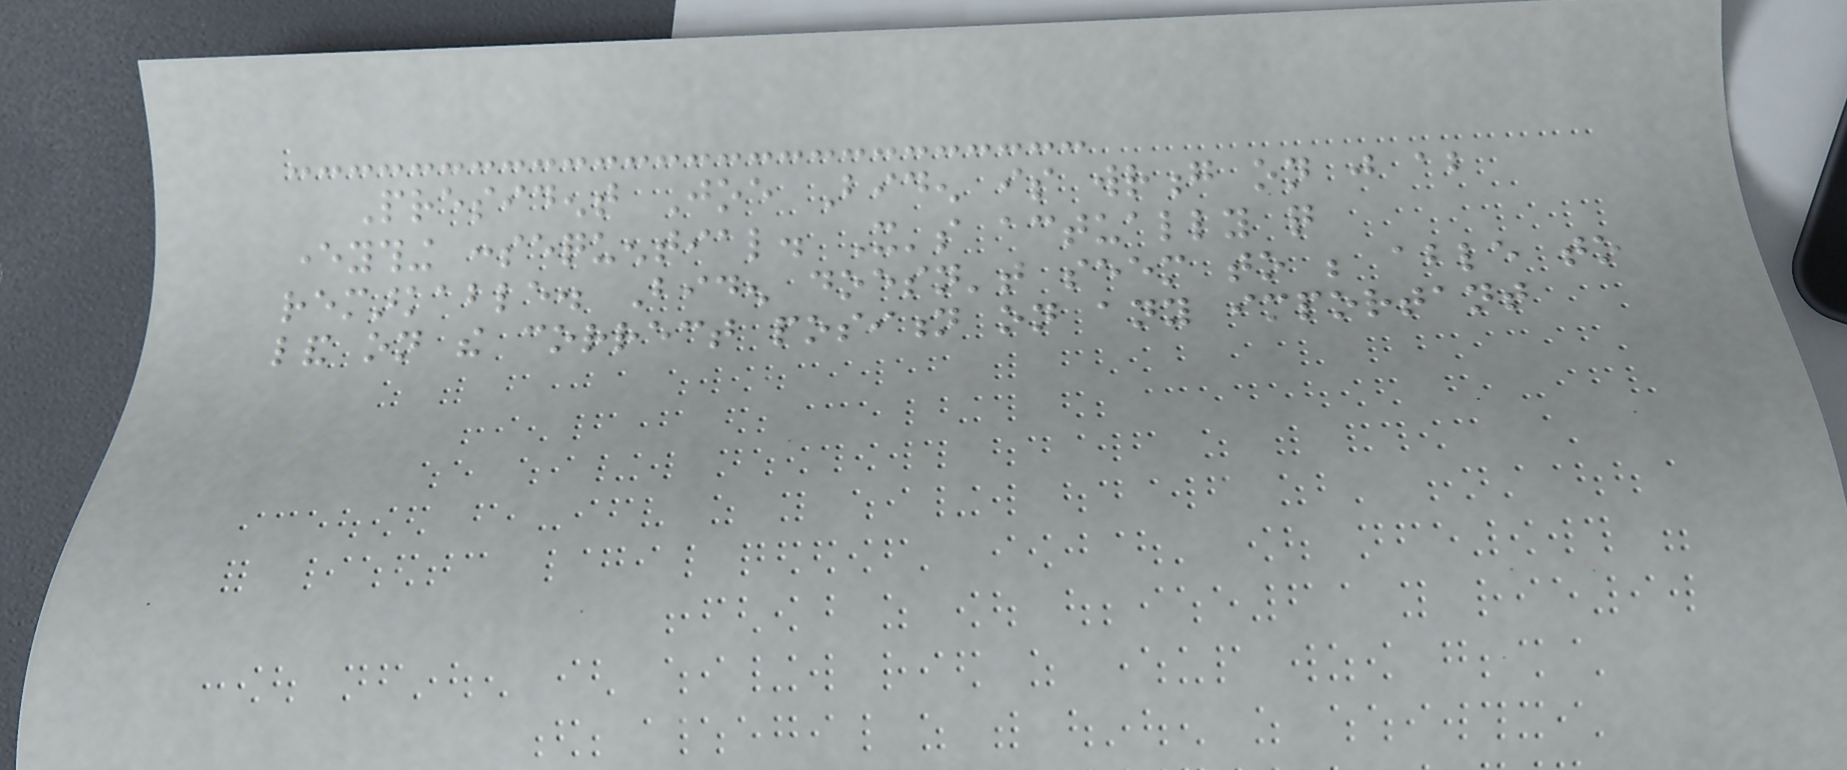President Joe Biden is wrong on just about
everything consequential. It's actually quite
remarkable. Biden doesn't seem to be able to
land on the correct position on any important
